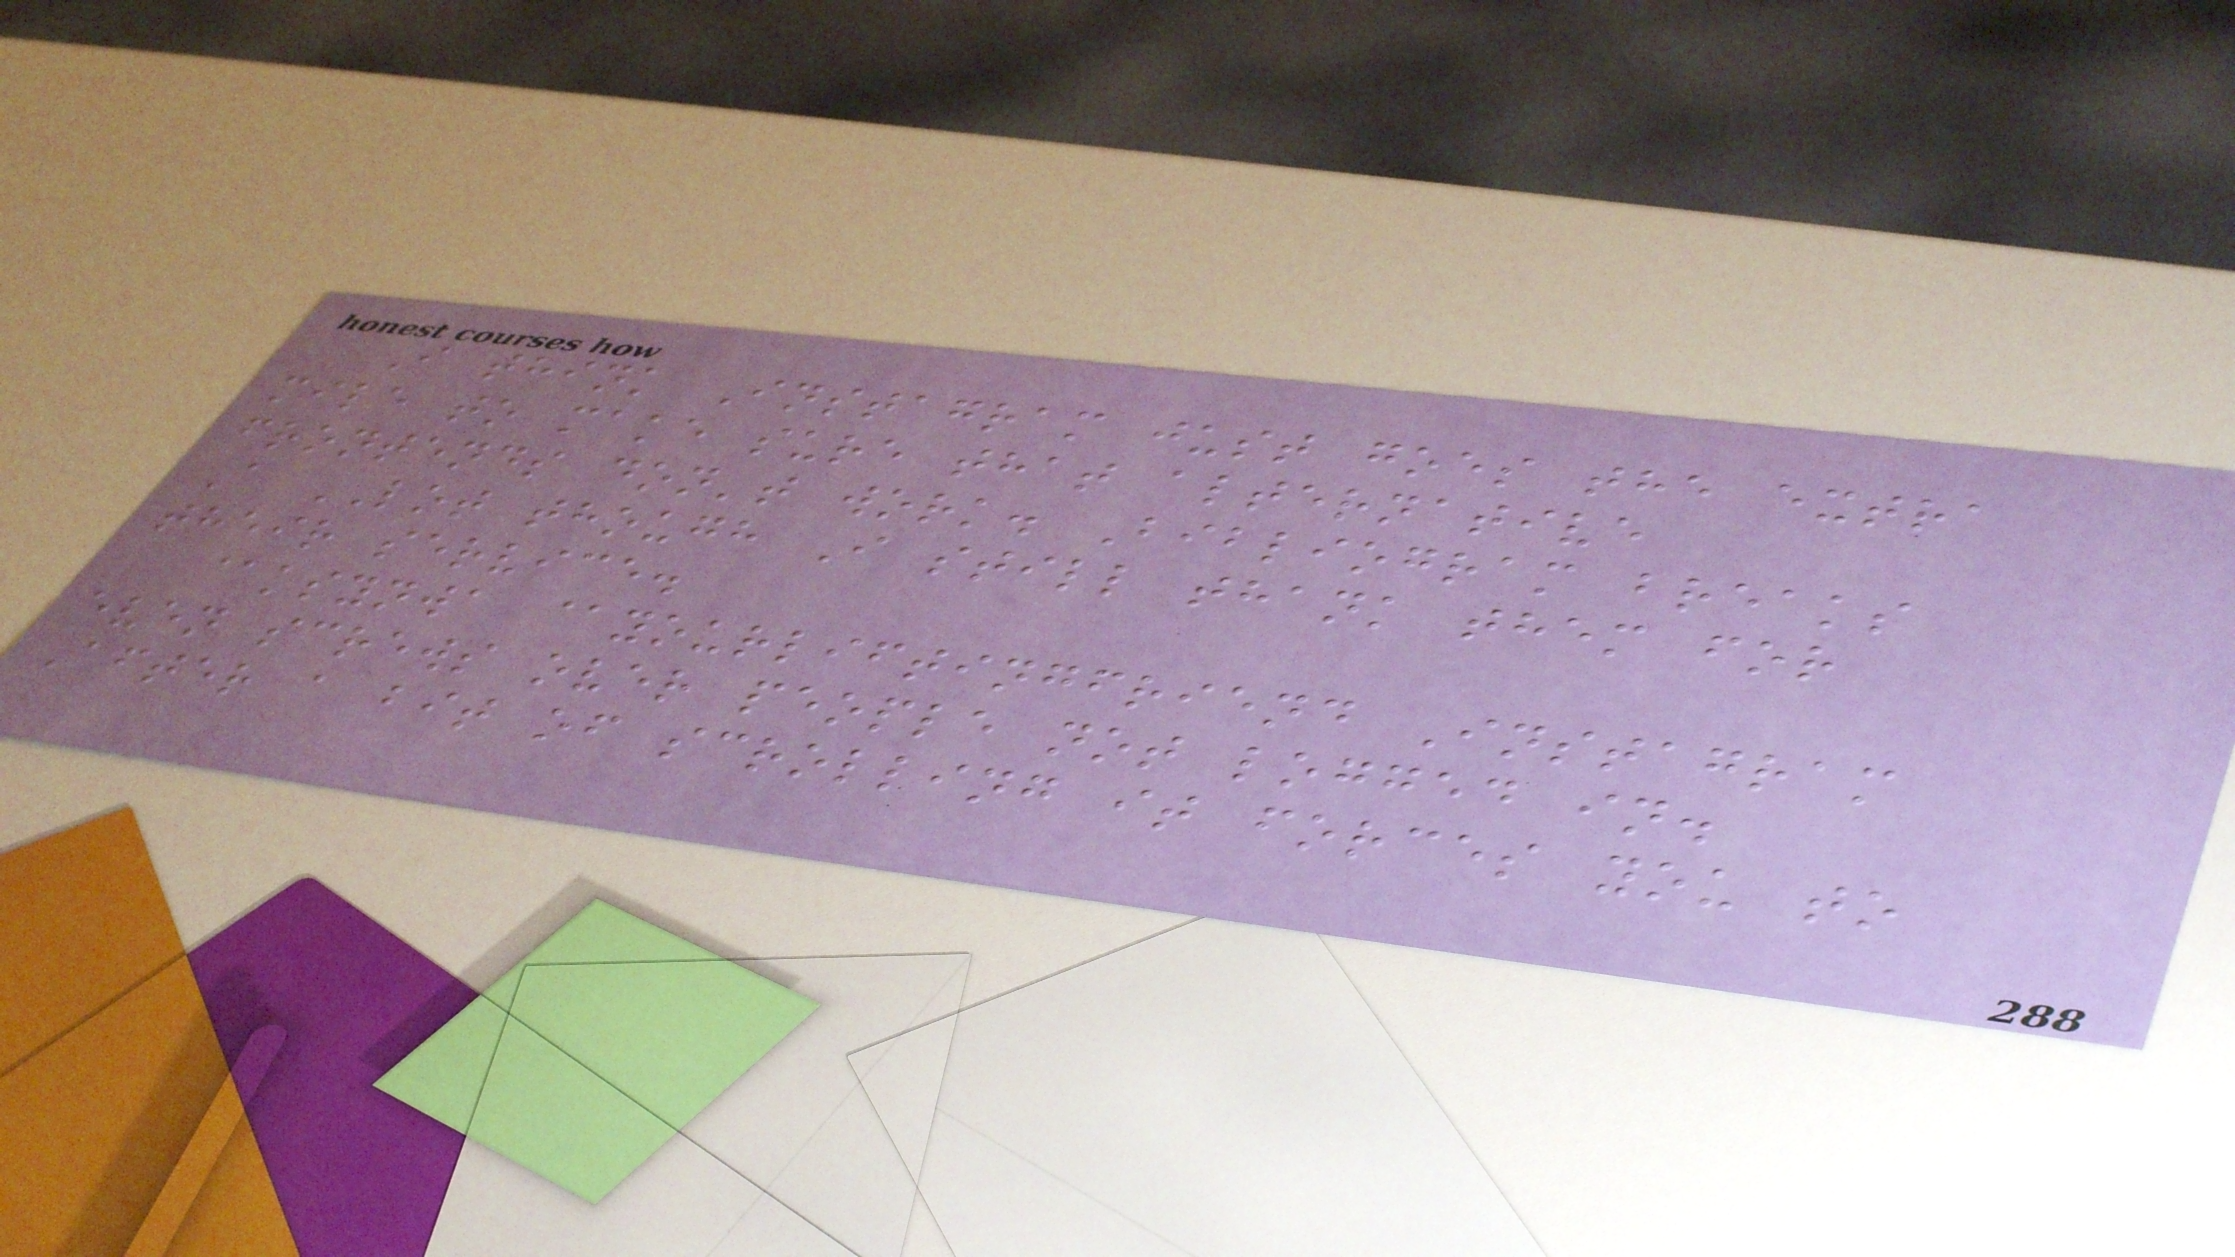I think Instagram just goes the extra
mile to make sure that alternative
frontends don't work. Bibliogram breaks
A LOT though I still thank them for
their service.
@ksynwa @yourliftingfriend Instagram
even screws over people not logged in.
After a bit of scrolling it forces you to
